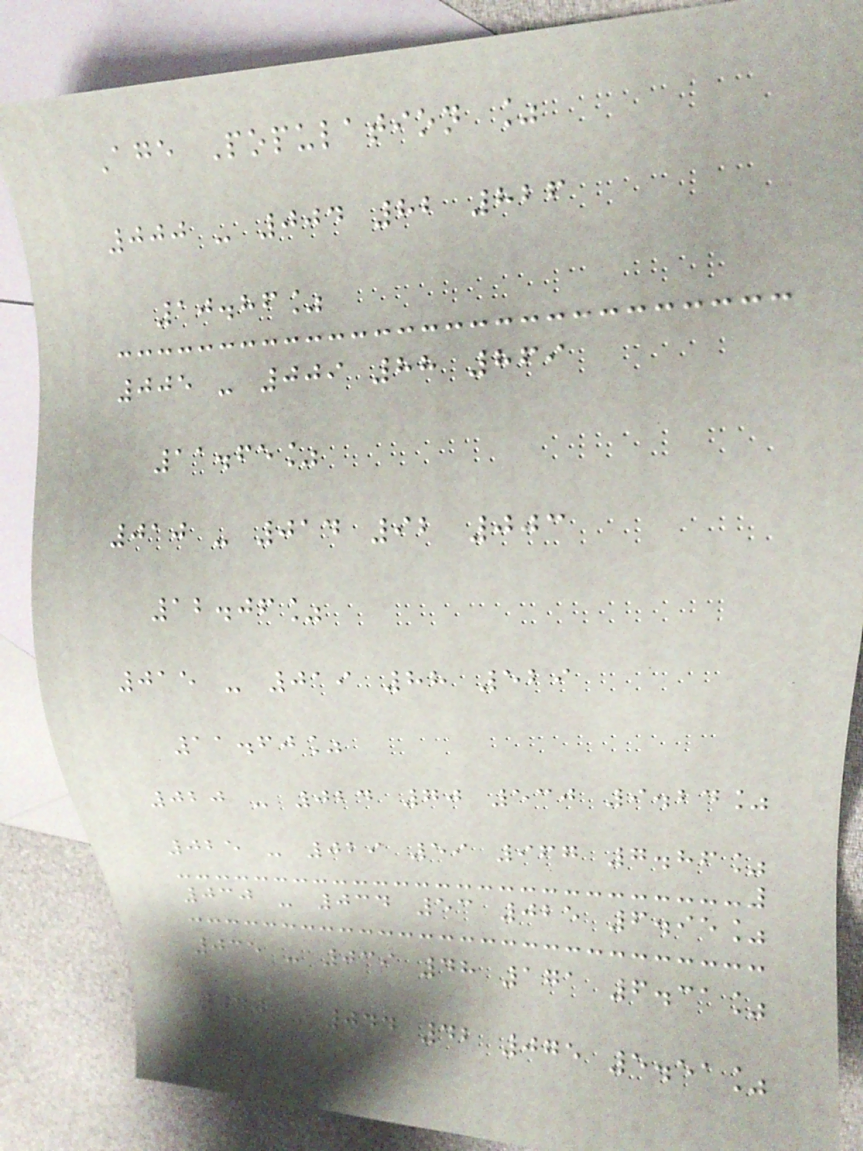Age Population %
000 - 004 82 826
10.86%
005 - 009 88 869
11.65%
010 - 014 92 003
12.06%
015 - 019 88 529
11.60%
020 - 024 70 530 9.24%
025 - 029 59 967 7.86%
030 - 034 53 025 6.95%
035 - 039 48 171 6.31%
040 - 044 42 075 5.51%
